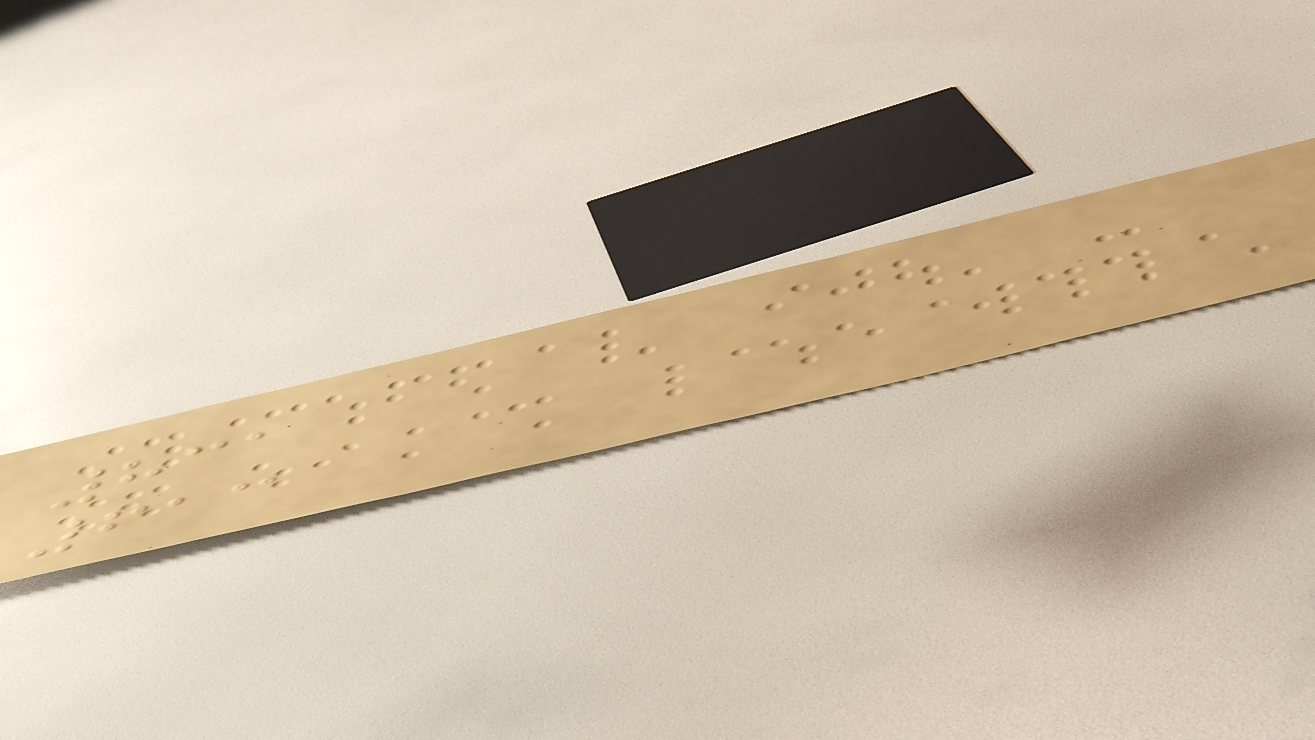831
613
